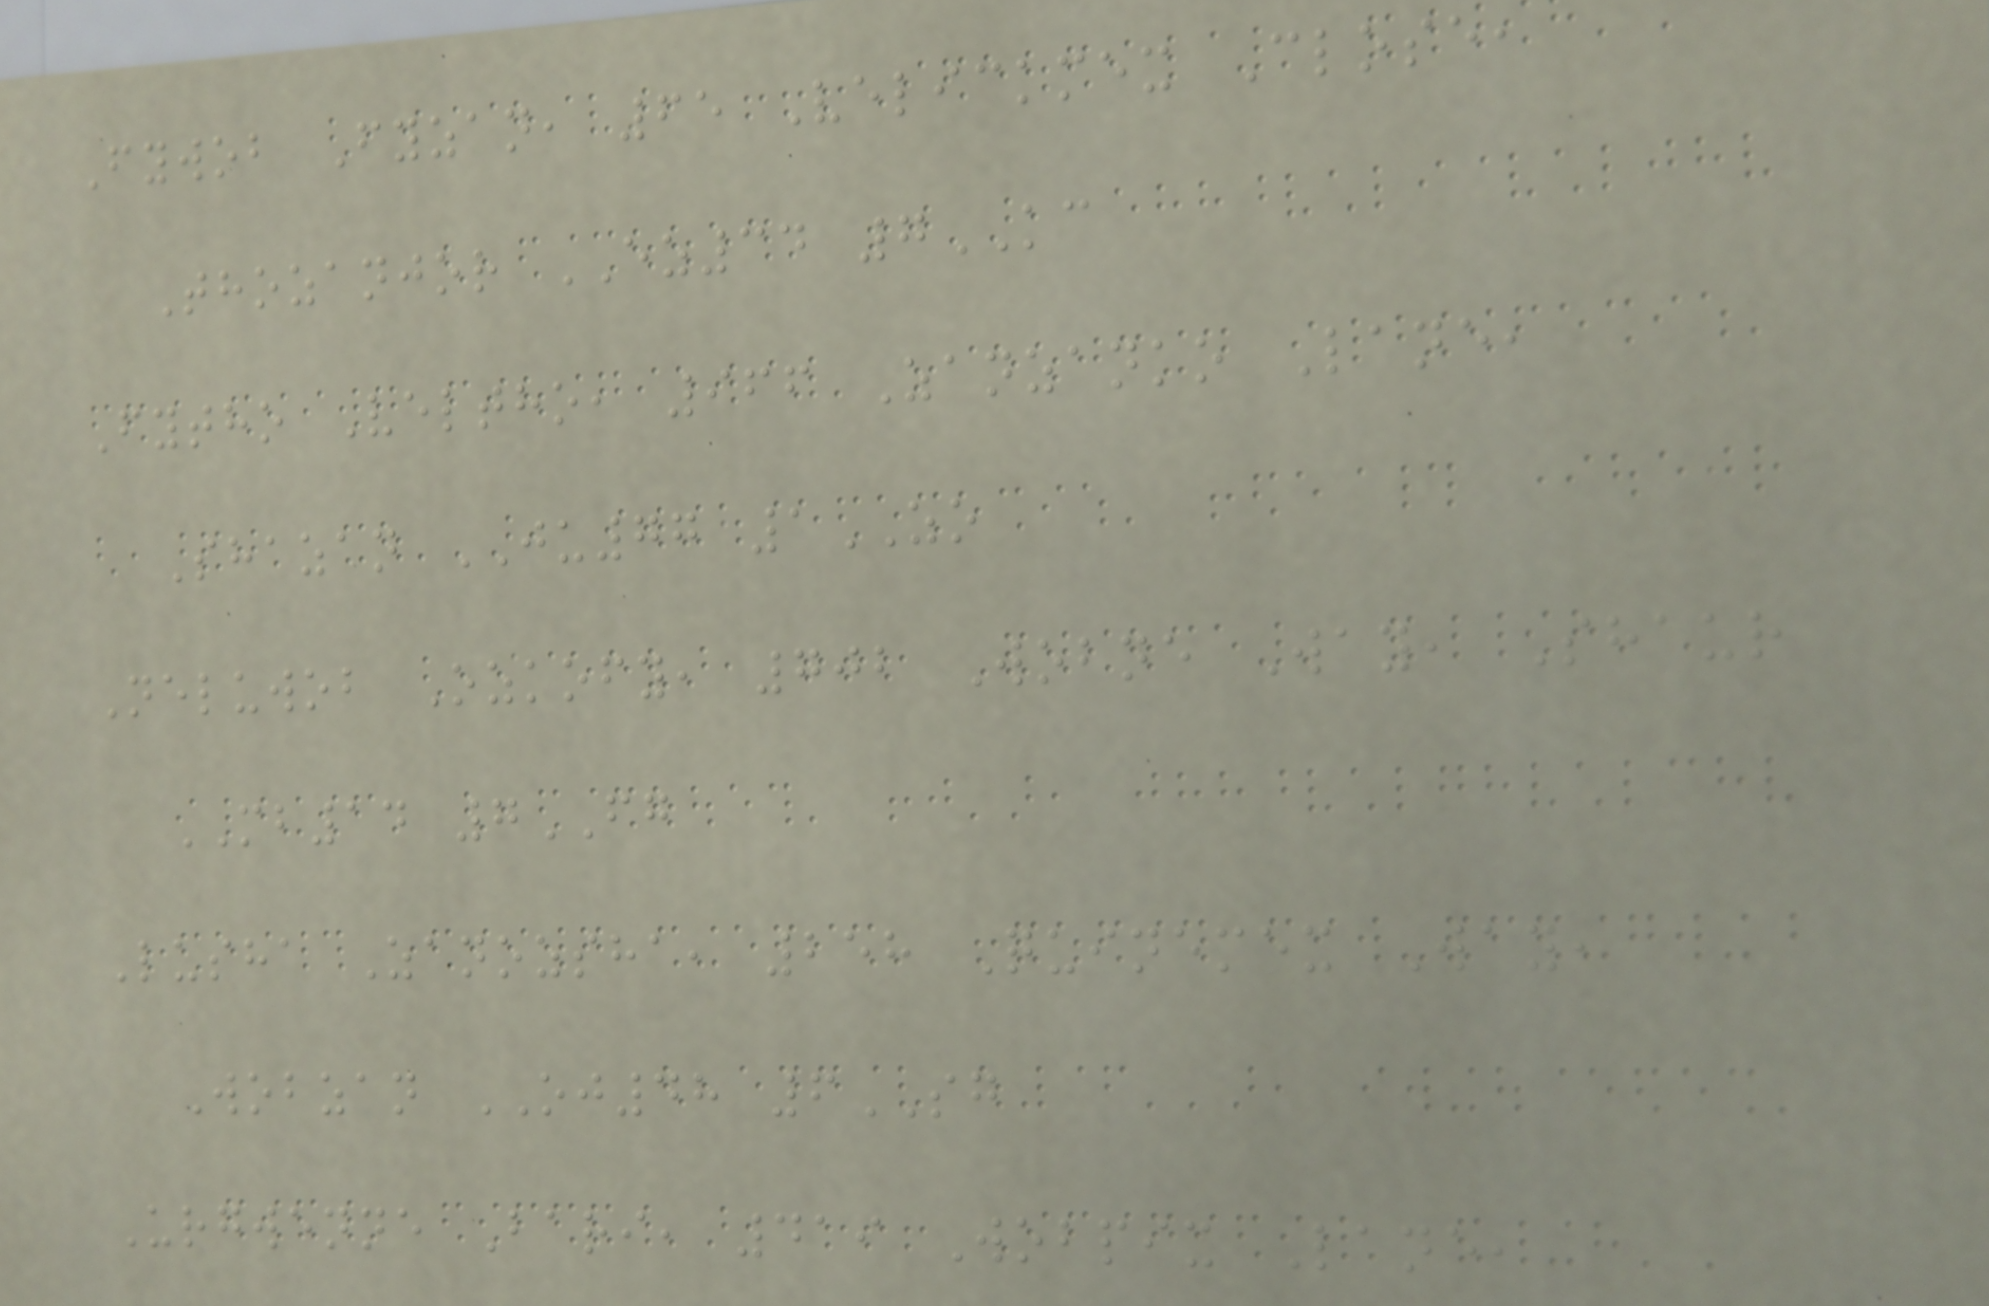Fywob Fyzan, 65 Velickmex Close,
Thozanjor EZ34 7KC
Fytho Veltho, 966 Zanzanko Lane,
Shazan JU77 1ZO
Neluwob Ozkofy, 702 Wobne Way, Shaur
MB14 7FG
Lusha Zanozsha, 258 Quinemex Way,
Wobzan OJ48 6SG
Urgwenne Bari, 419 Wobpix Lane,
